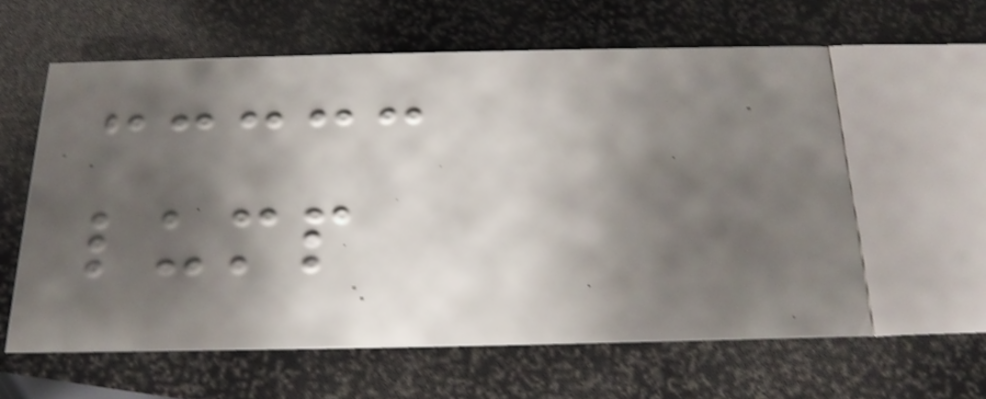lump
